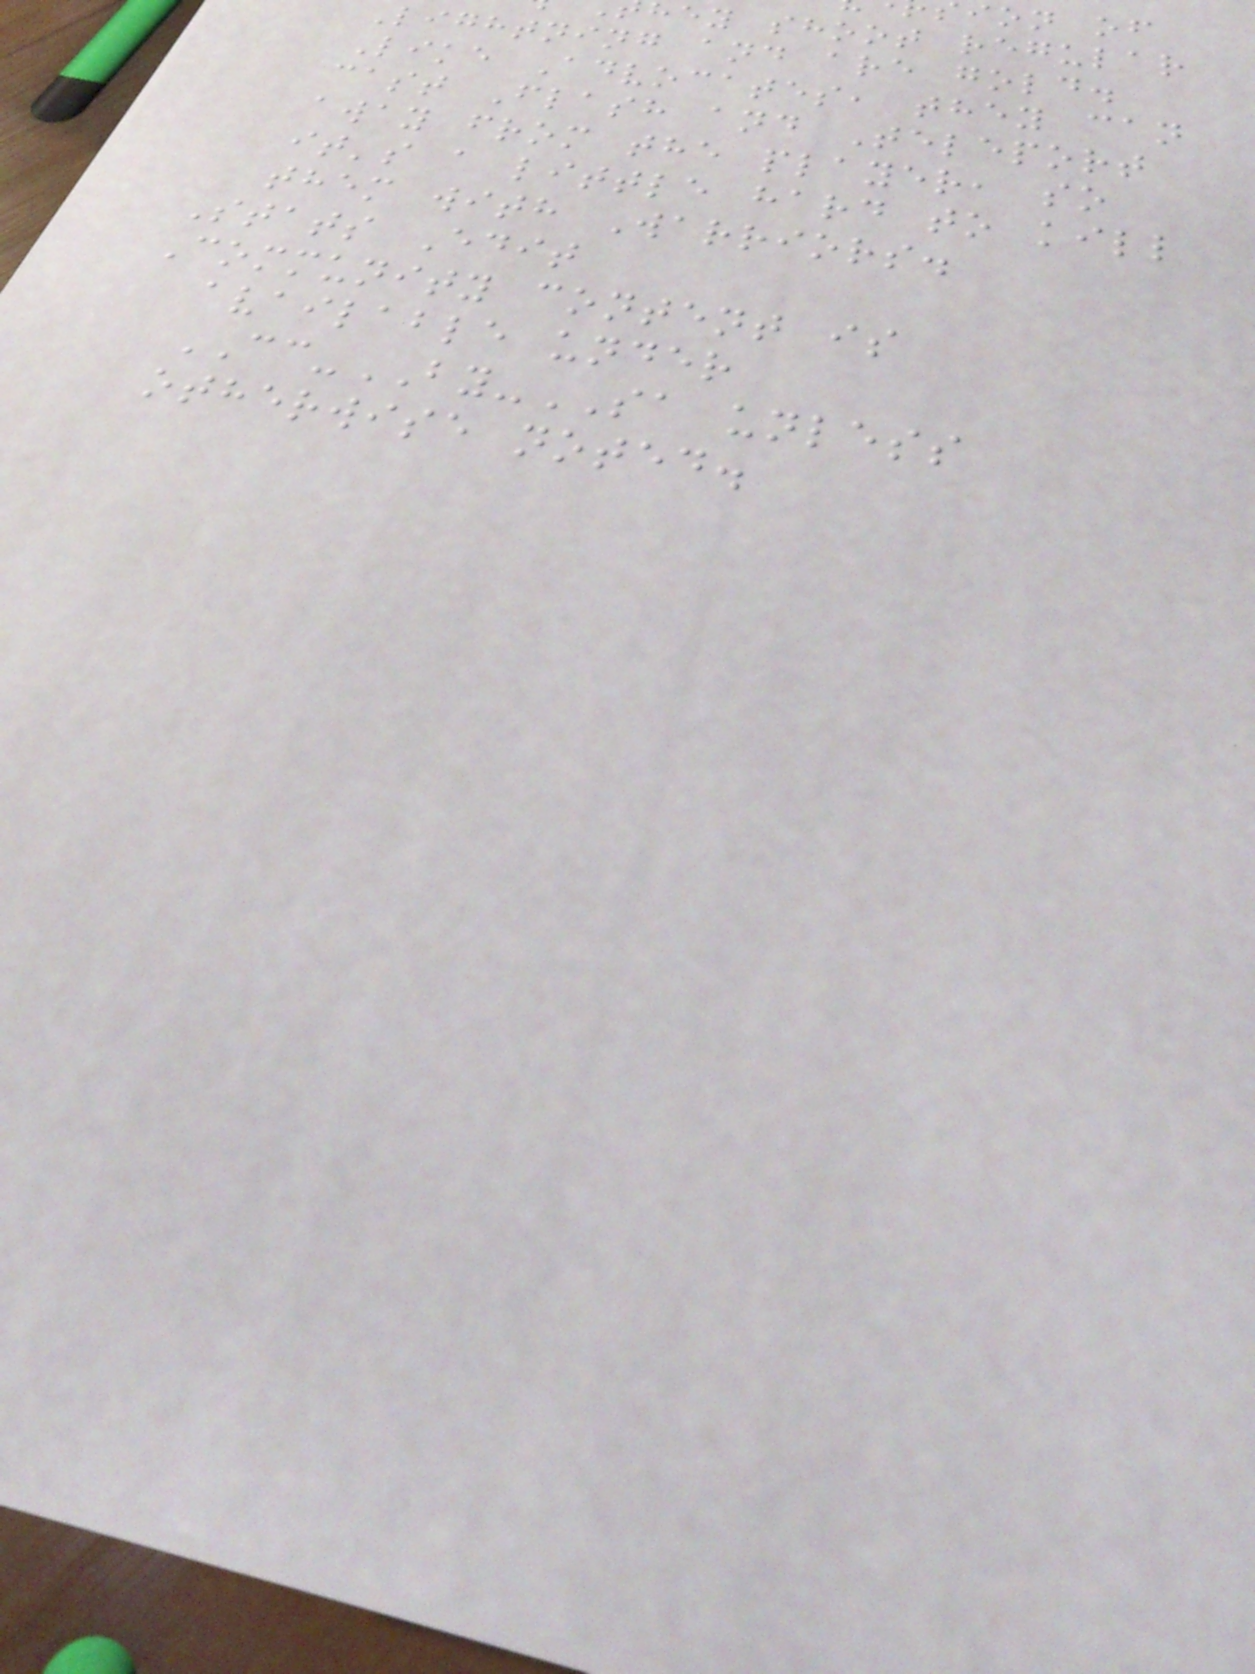ey shoot regular
Lightning and are gold.
Like Advocates, they can
cast Flash and Teleport
away from the player, so
it's a little hard to kill
them with Warriors.
Stats Edit
Community content is
available under
CC-BY-SA unless
otherwise noted.
